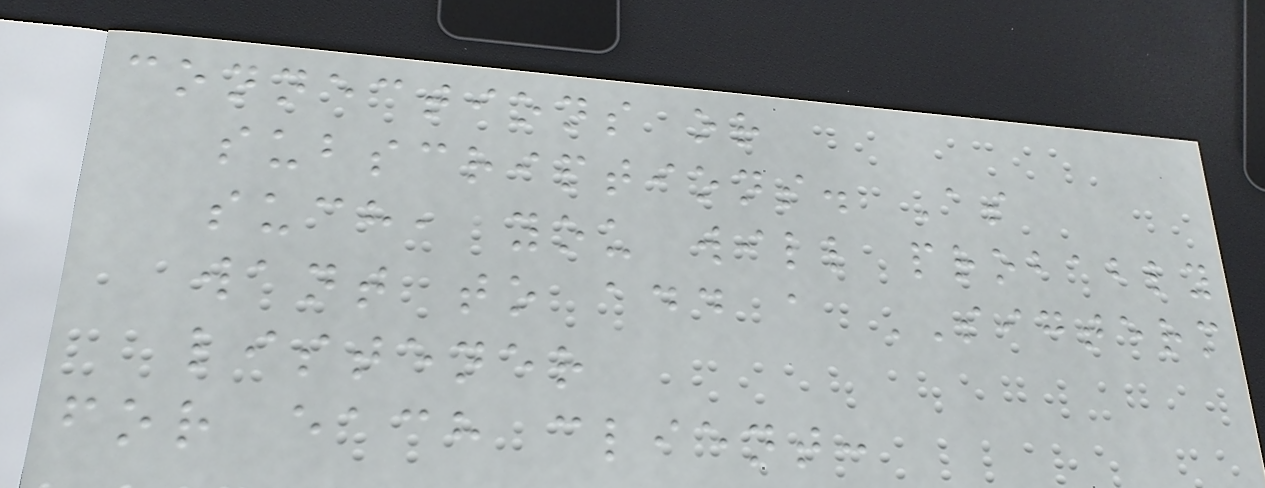connections or
subscriptions. As
such, you will probably
want to add a SIGTERM
listener
for each client:
